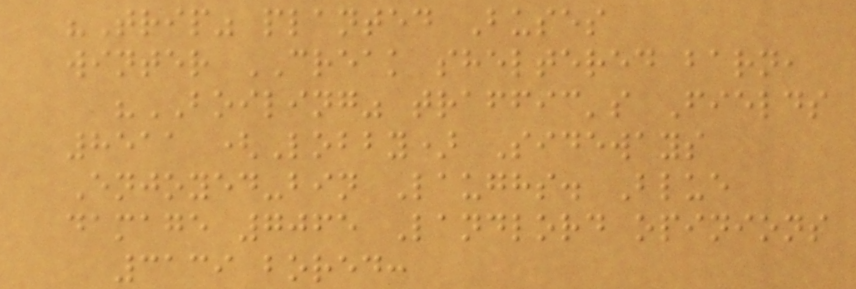"Trip" planted Buses
winter CREAK sheltered barn,
"BOILING" traffic's Fields
8511 (Lobby) Sideways
Enjoyed-bin Laughs. Blue
damage 7065 Landlord opinions
3139 bored:
